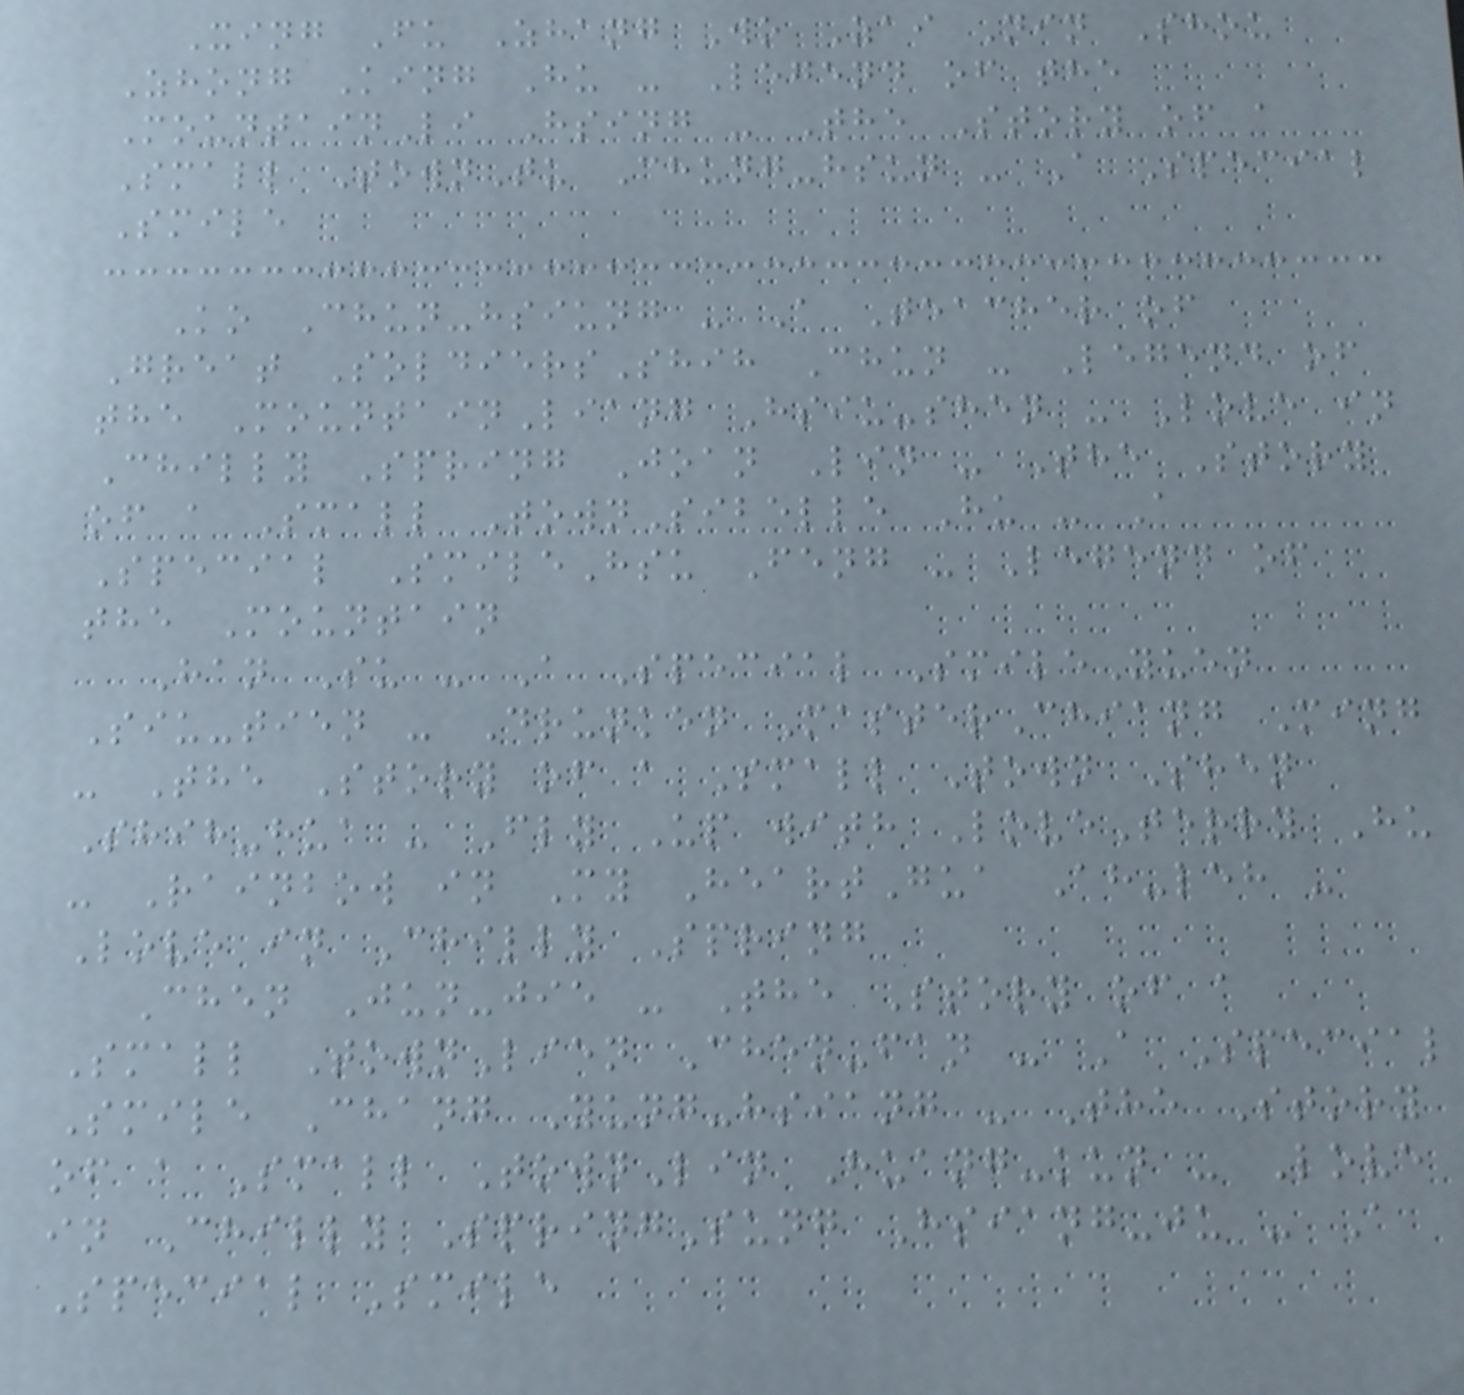Xing Fu Zhang Wo Zai Nin Shou
Zhong King Hu - Legend of the
MountainLi Hsing - The Story of a
Small TownTu Chung-hsun - A Special
Smile
Ko Chun-hsiung - A Teacher of
Great SoldiersShih Chun - Legend of
the MountainLiang Hsiu-shen - Love in
Chilly Spring Joan Lin - The Story
of a Small TownSibelle Hu - A
Special SmileHsu Feng - Legend of
the Mountain
Han Su - A Special SmileYuen
Siu-tien - Drunken MasterChiang Ming
- The Story of a Small Town Shen
Shih-hua - Fly Up with LoveTerry Hu
- Rainbow in My HeartGua Ah-leh -
Love in Chilly Spring
Chen Jun-jie - The Story of a
Small TownLien Chen-fan - A Special
Smile Chang Yung-hsiang - The Story
of a Small TownLin Huang-kun - Love
in Chilly SpringSung Hsiang-ju - A
Special Smile
